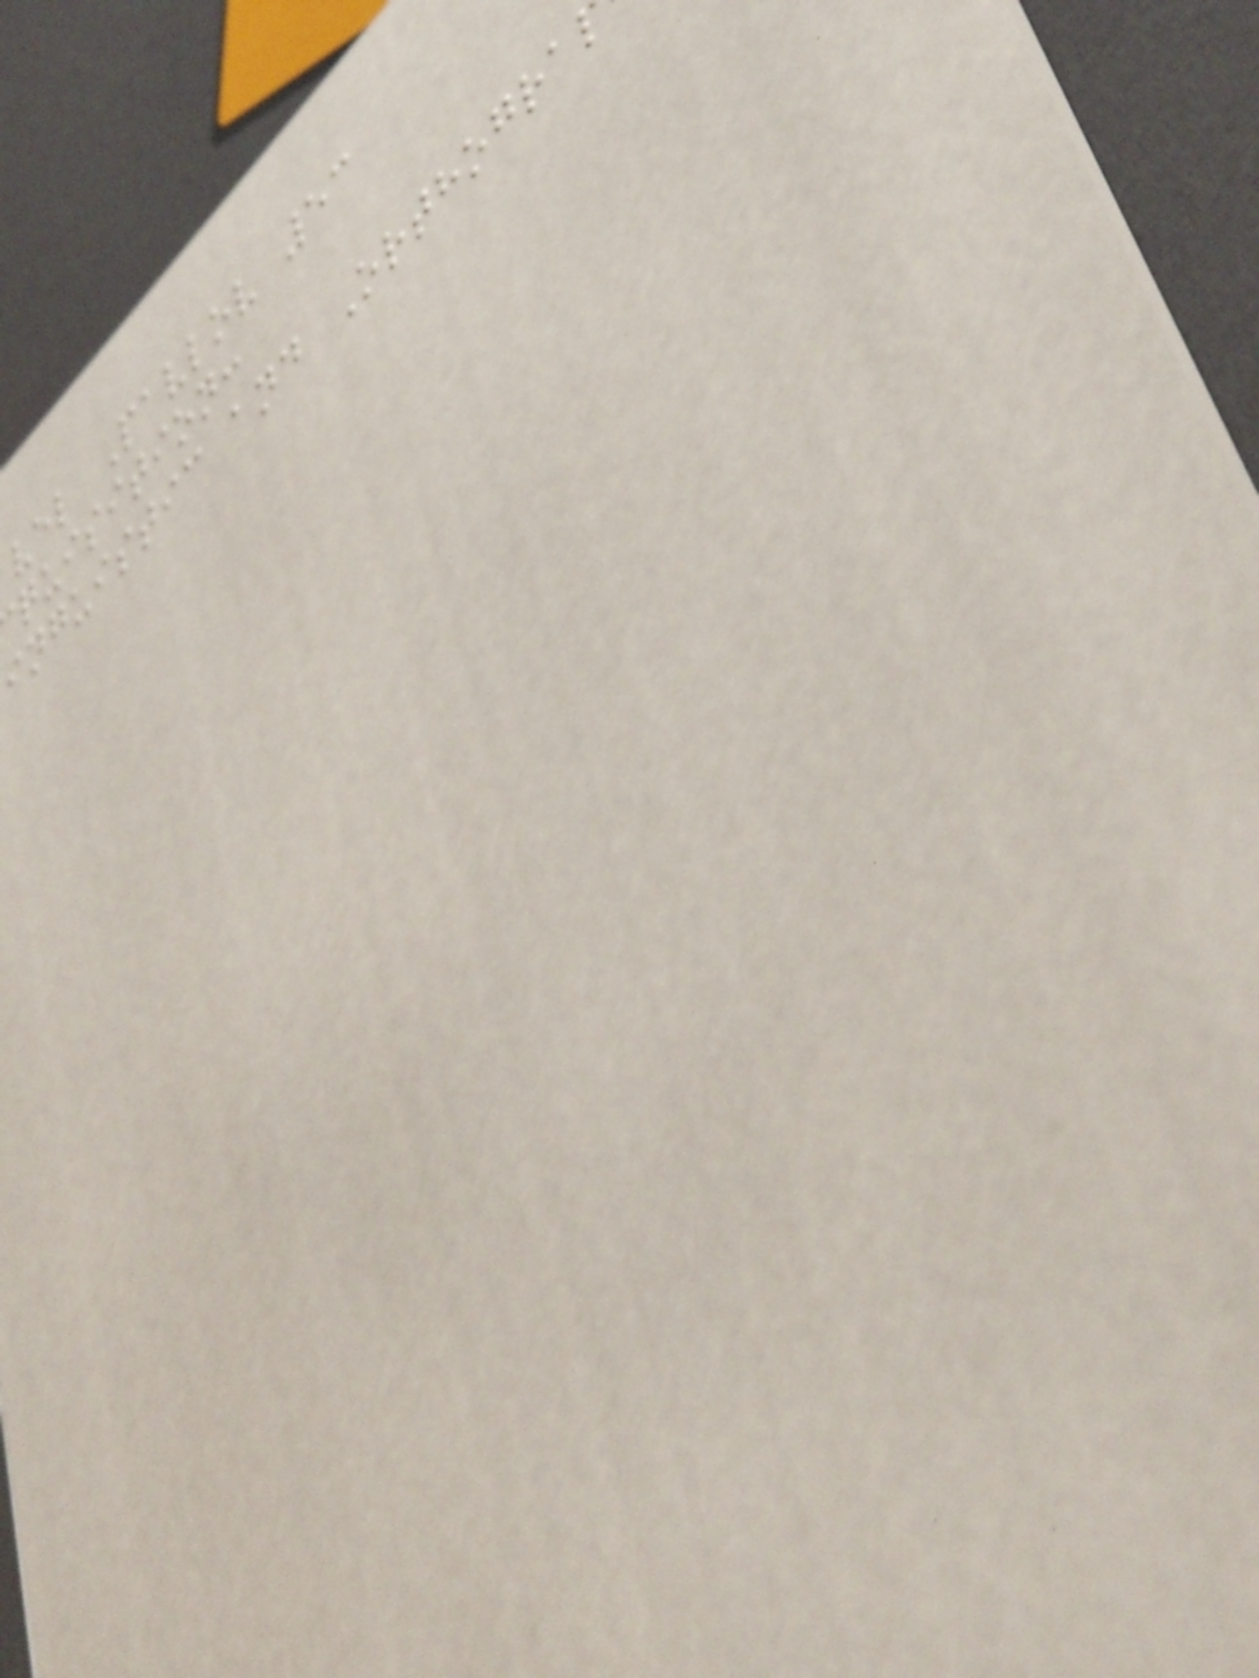vel Pavlov 53
quisition:
inguistic and Orthogra
